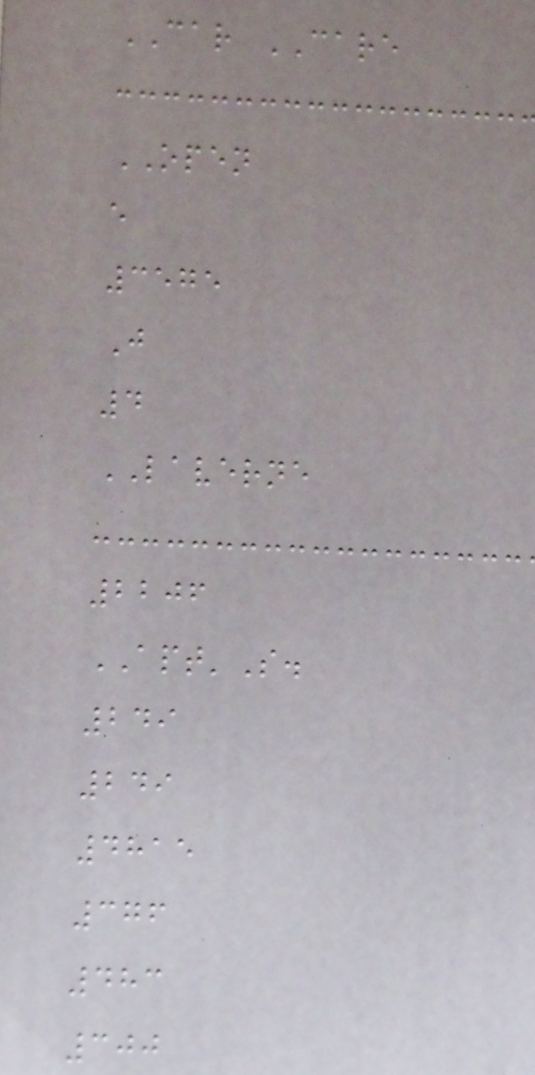CAR CARE
OPEN
e
3575
J
4
LAVERNE
2206
APT'S.
249
249
4815
376
483
300
